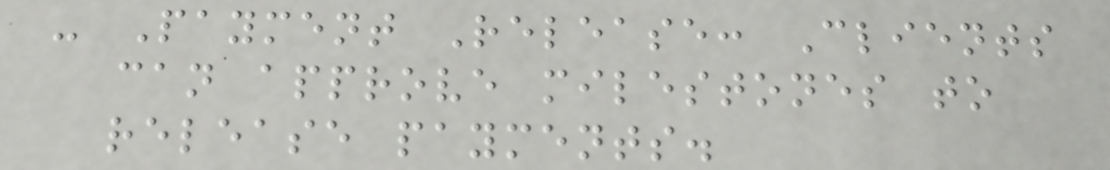- Payment Release: Clients
can approve milestones to
release payments.
